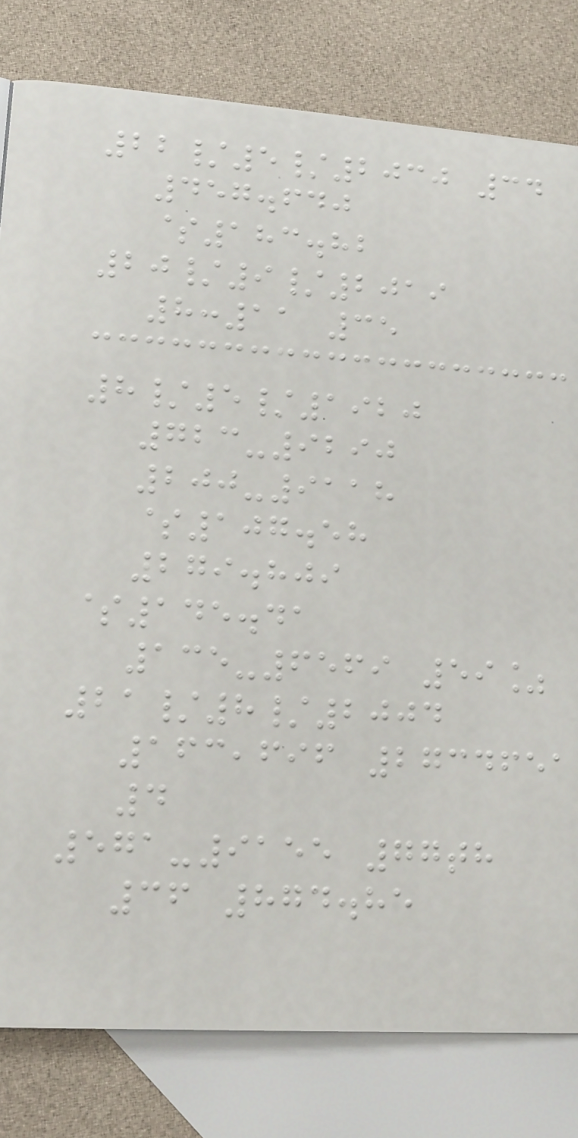22/5/2030 34
457.640
$183.82
20/9/2019
8:11 35
8/5/1920
723-9290
200-9118
$107.58
279.809
$145.41
135-6569 59%
21/8/2004
163,696 2734651
4
571-9155 77th
36 874.85
